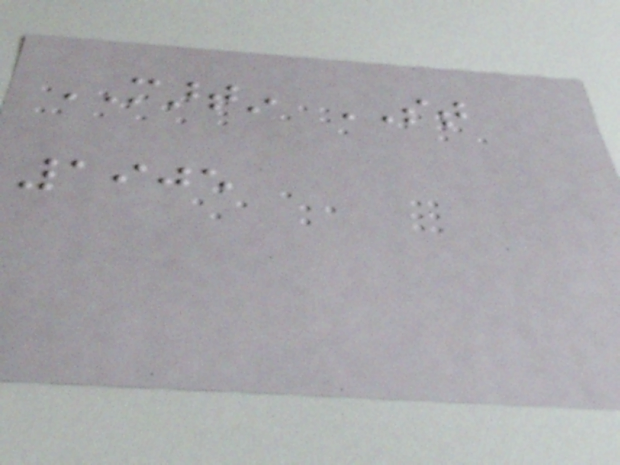MARTIN ST
1905
